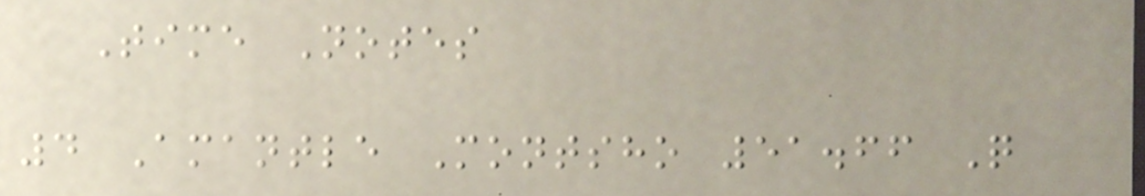Time Notes
4 Amantle Montsho 51.66 Q
